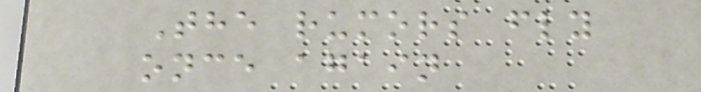The rumors fly
once again
